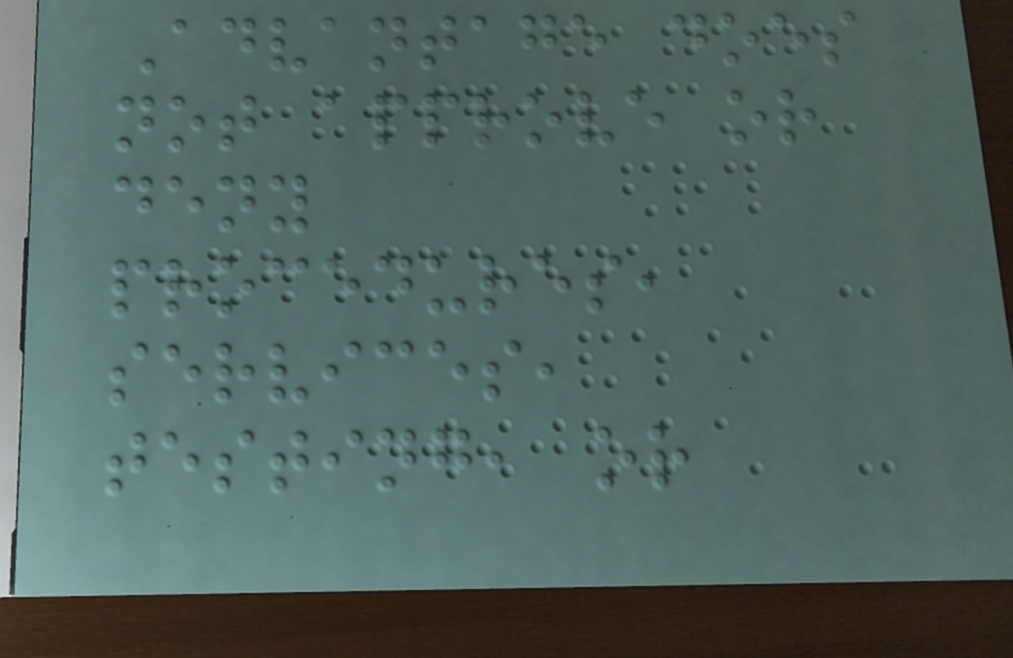Advantage does
not approve or
deny
procedures,
services,
testing, or
